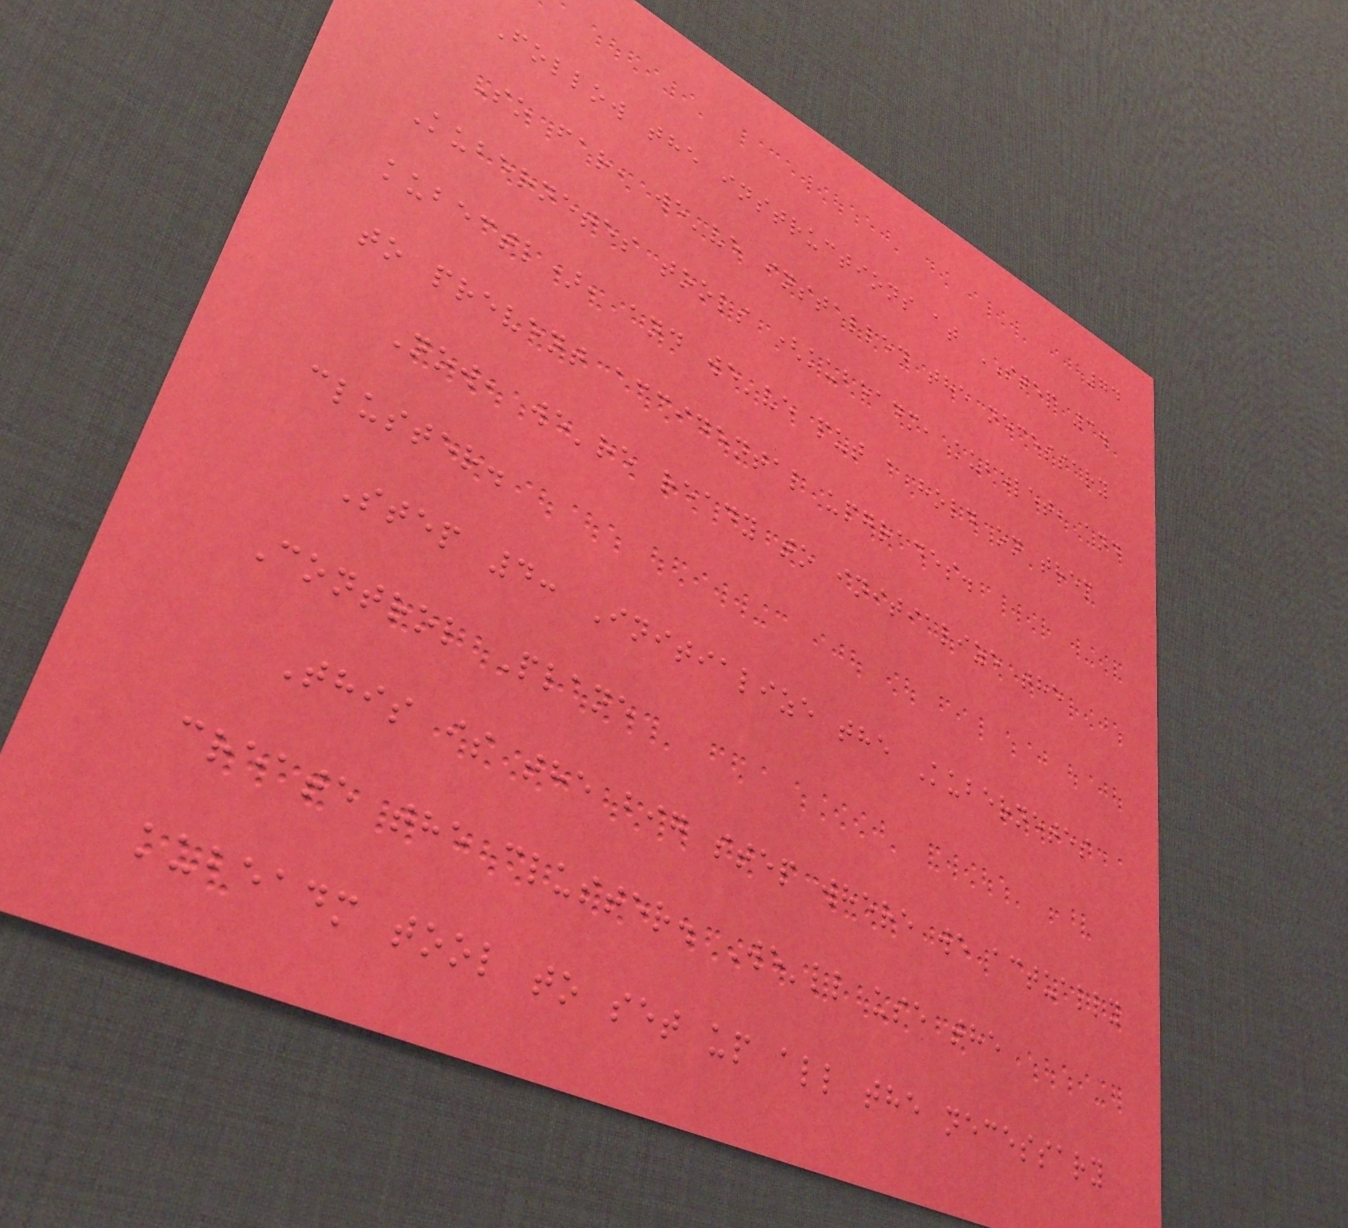74
Follow the instructions at STEP 3.
So far, we've installed the necessary
Kubernetes tools (kubeadm, kubelet, and
kubectl), and we've put a hold on them
to prevent accidental upgrades.
Now, we're ready to initialize the
cluster.
Step 4: Initialize the Kubernetes
Control Plane
This is the big step where we actually
create the cluster. We'll use the
kubeadm tool to set up all the necessary
